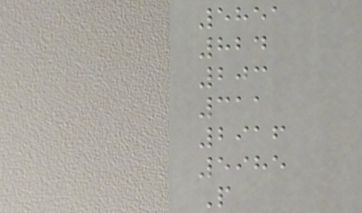5851
824
203
311
2916
5985
P
